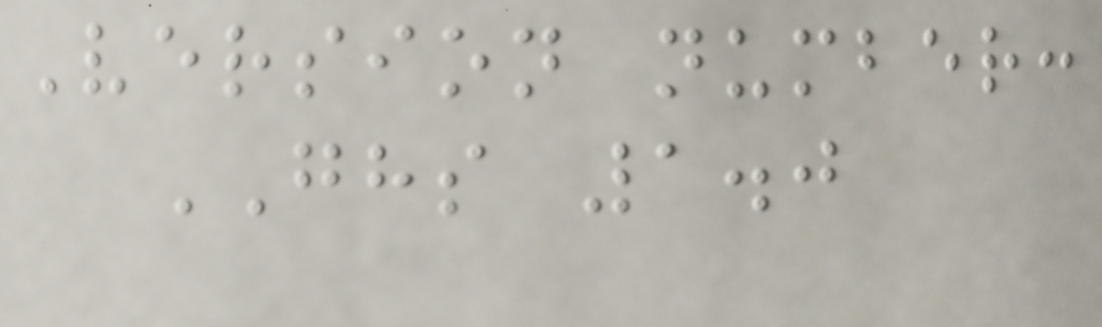Version number:
GHS 1.0
